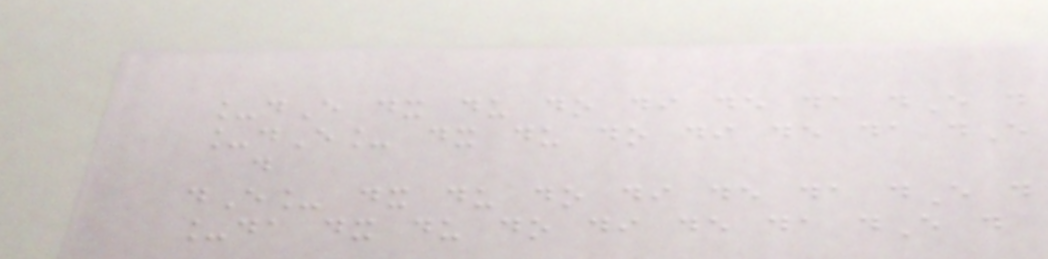_dE dx du do di de da dE d
_dE_ dx du do di de da dE
d
dE_ dx du do di de da dE d
_da dx du do di de da dE d
